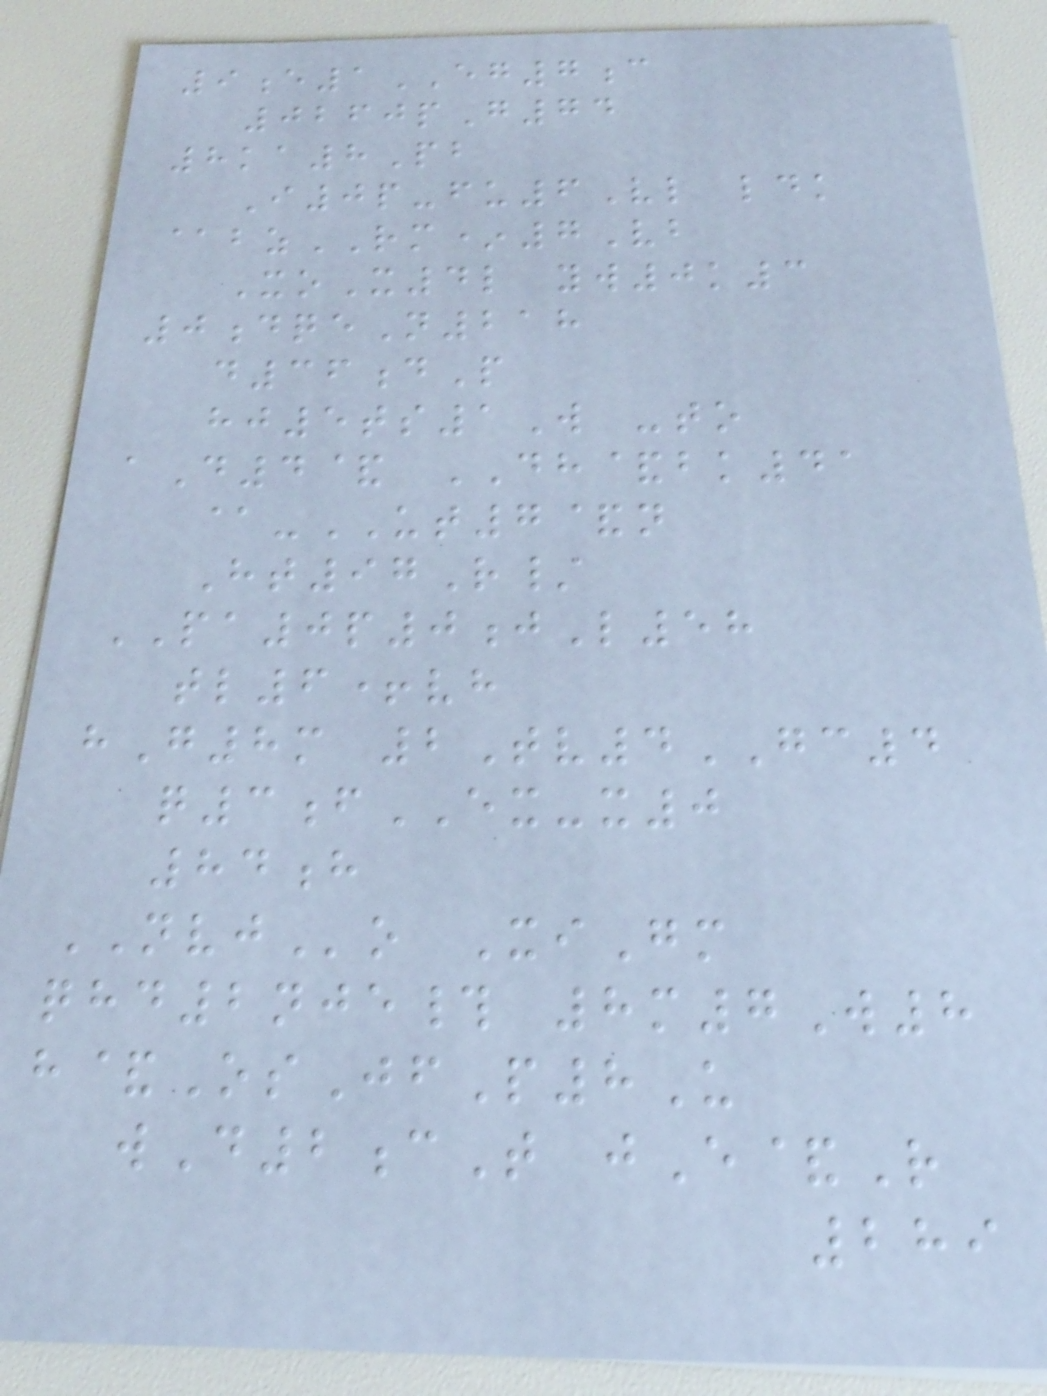9e1EG7c
0260pG74
8ka8Pb
I0p-fu6Vl ldk
@bzRM*7Vb
XoX4l yw0k3
0dqeN218
d36dP
hj5ts1W -to
aD4& DH&bk41
@-UT7&n
Ht97R/
PA0p0jL58
tl6+vh
hG8m 2Tv4GC4
q3fEX-x0
84h
NVJo XiGm
qhd2nje# 8m7W8
h&OsJfP8U
wD2cT jE&R
289
